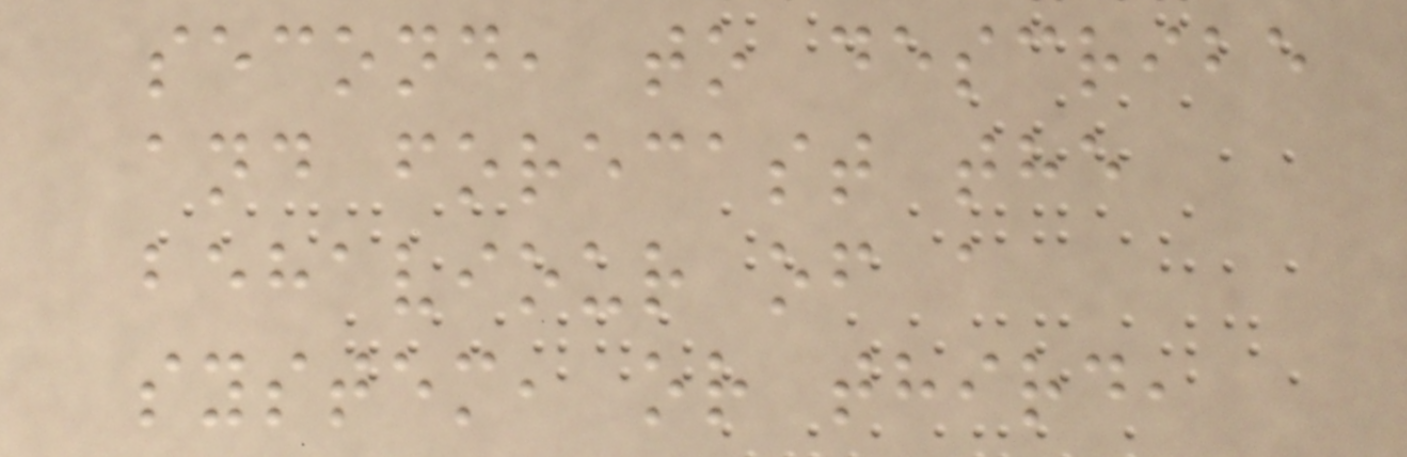second, to describe
and forecast the
behaviour of a
system, or third,
